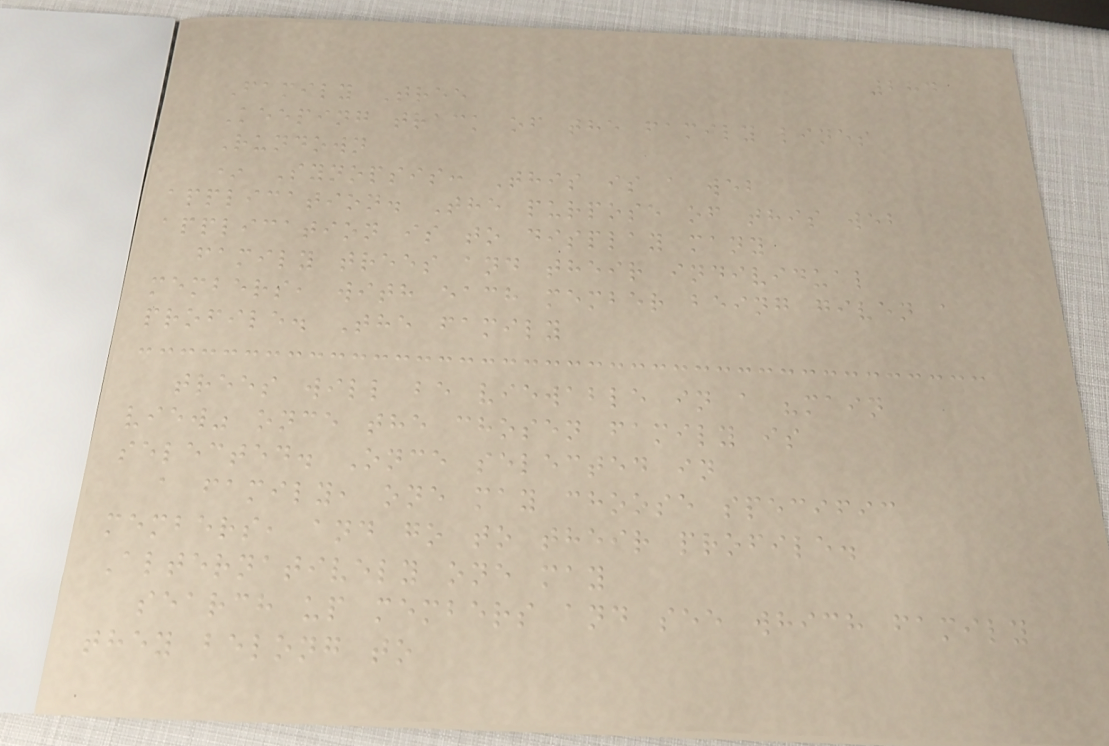284
Family Tree
Keeping track of the family lines
Rundown
* Synopsis: This is a web
application. The purpose of this web
application is to display many
family trees and their individual
members, with each member being given a
profile. The family
trees will be viewable in a "main
view" once the chosen family is
selected. Once selected in
a family, one may choose specific
members, and go to their profile.
Alternatively one may
search up members and see which family
they belong to
